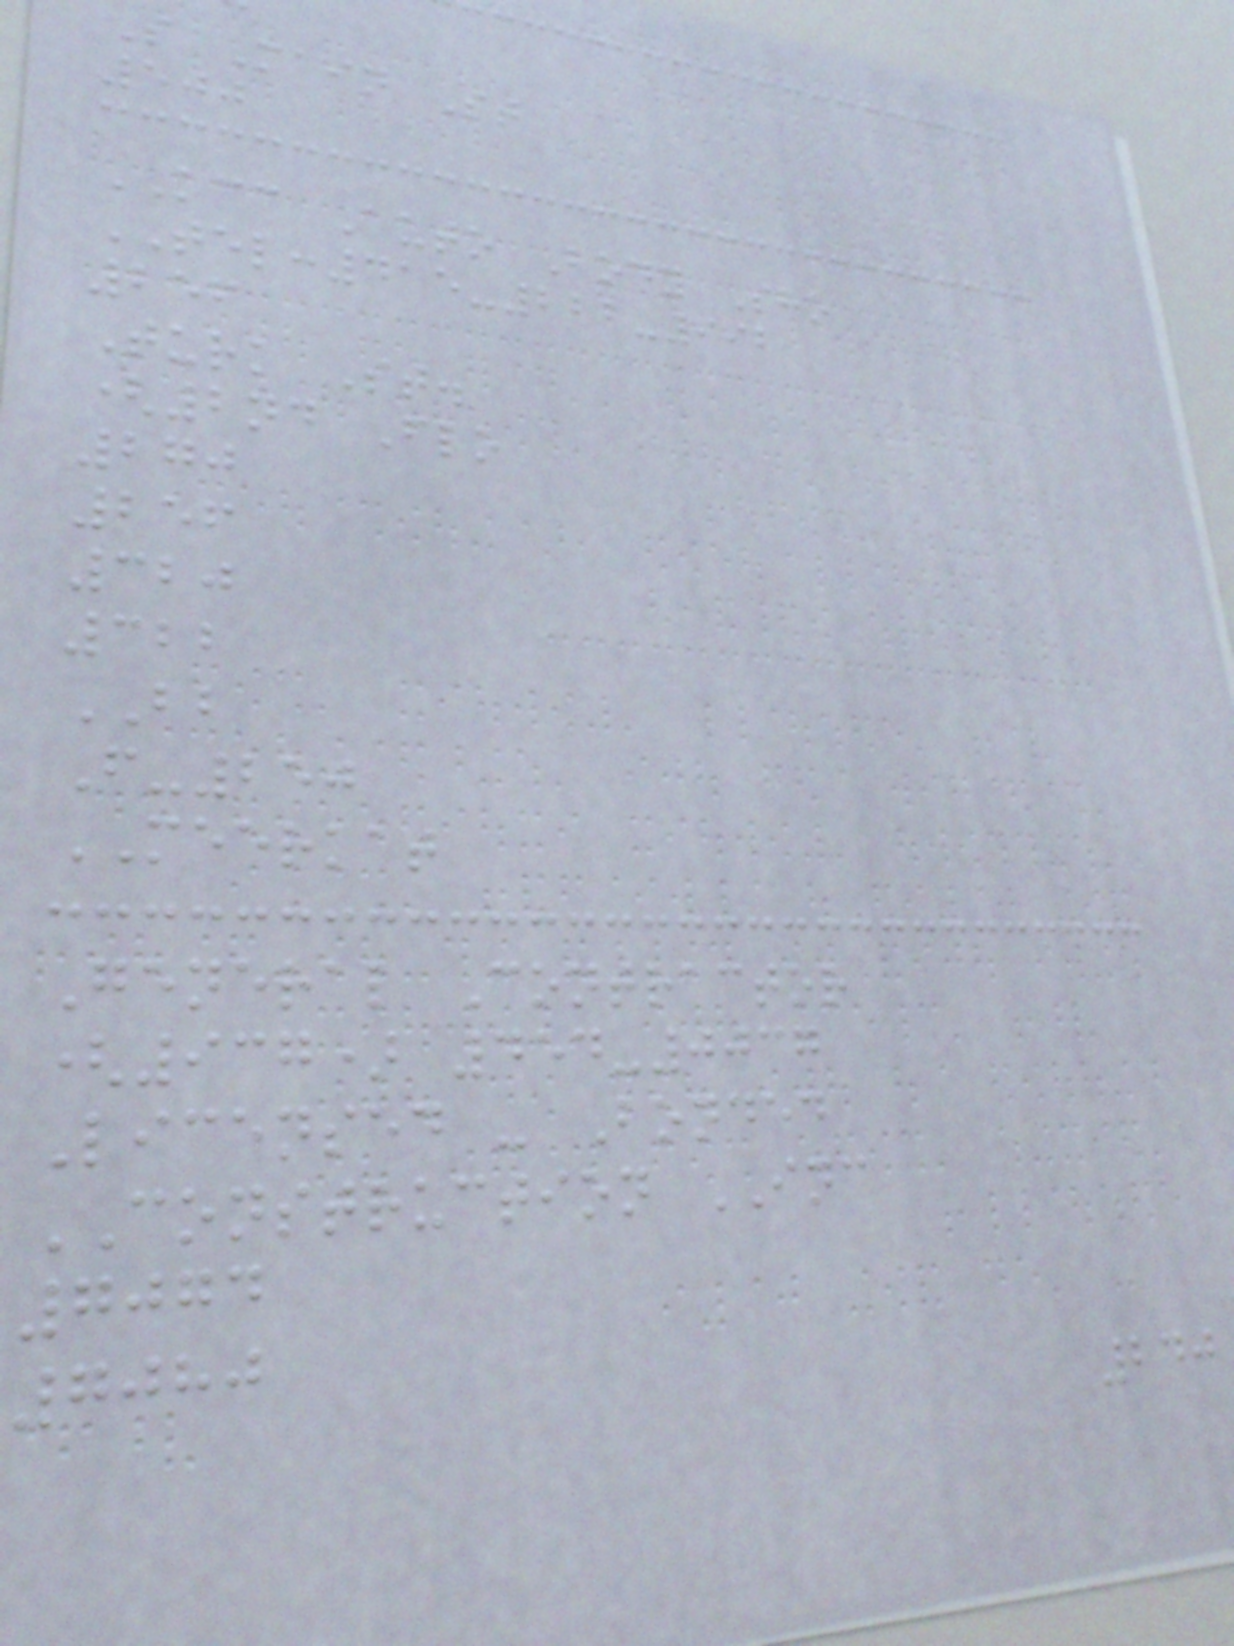S Main St
500
KCC Auto Body Sho
TEL:415-222-992
256
Turk St.
(2nd Flo
270
256
320
322
BB
F-250
MEERKAT
General Contractor
(937) 454-0037
Licensed - Bonded
CONSTRUCTION INC
7074
7080
240
